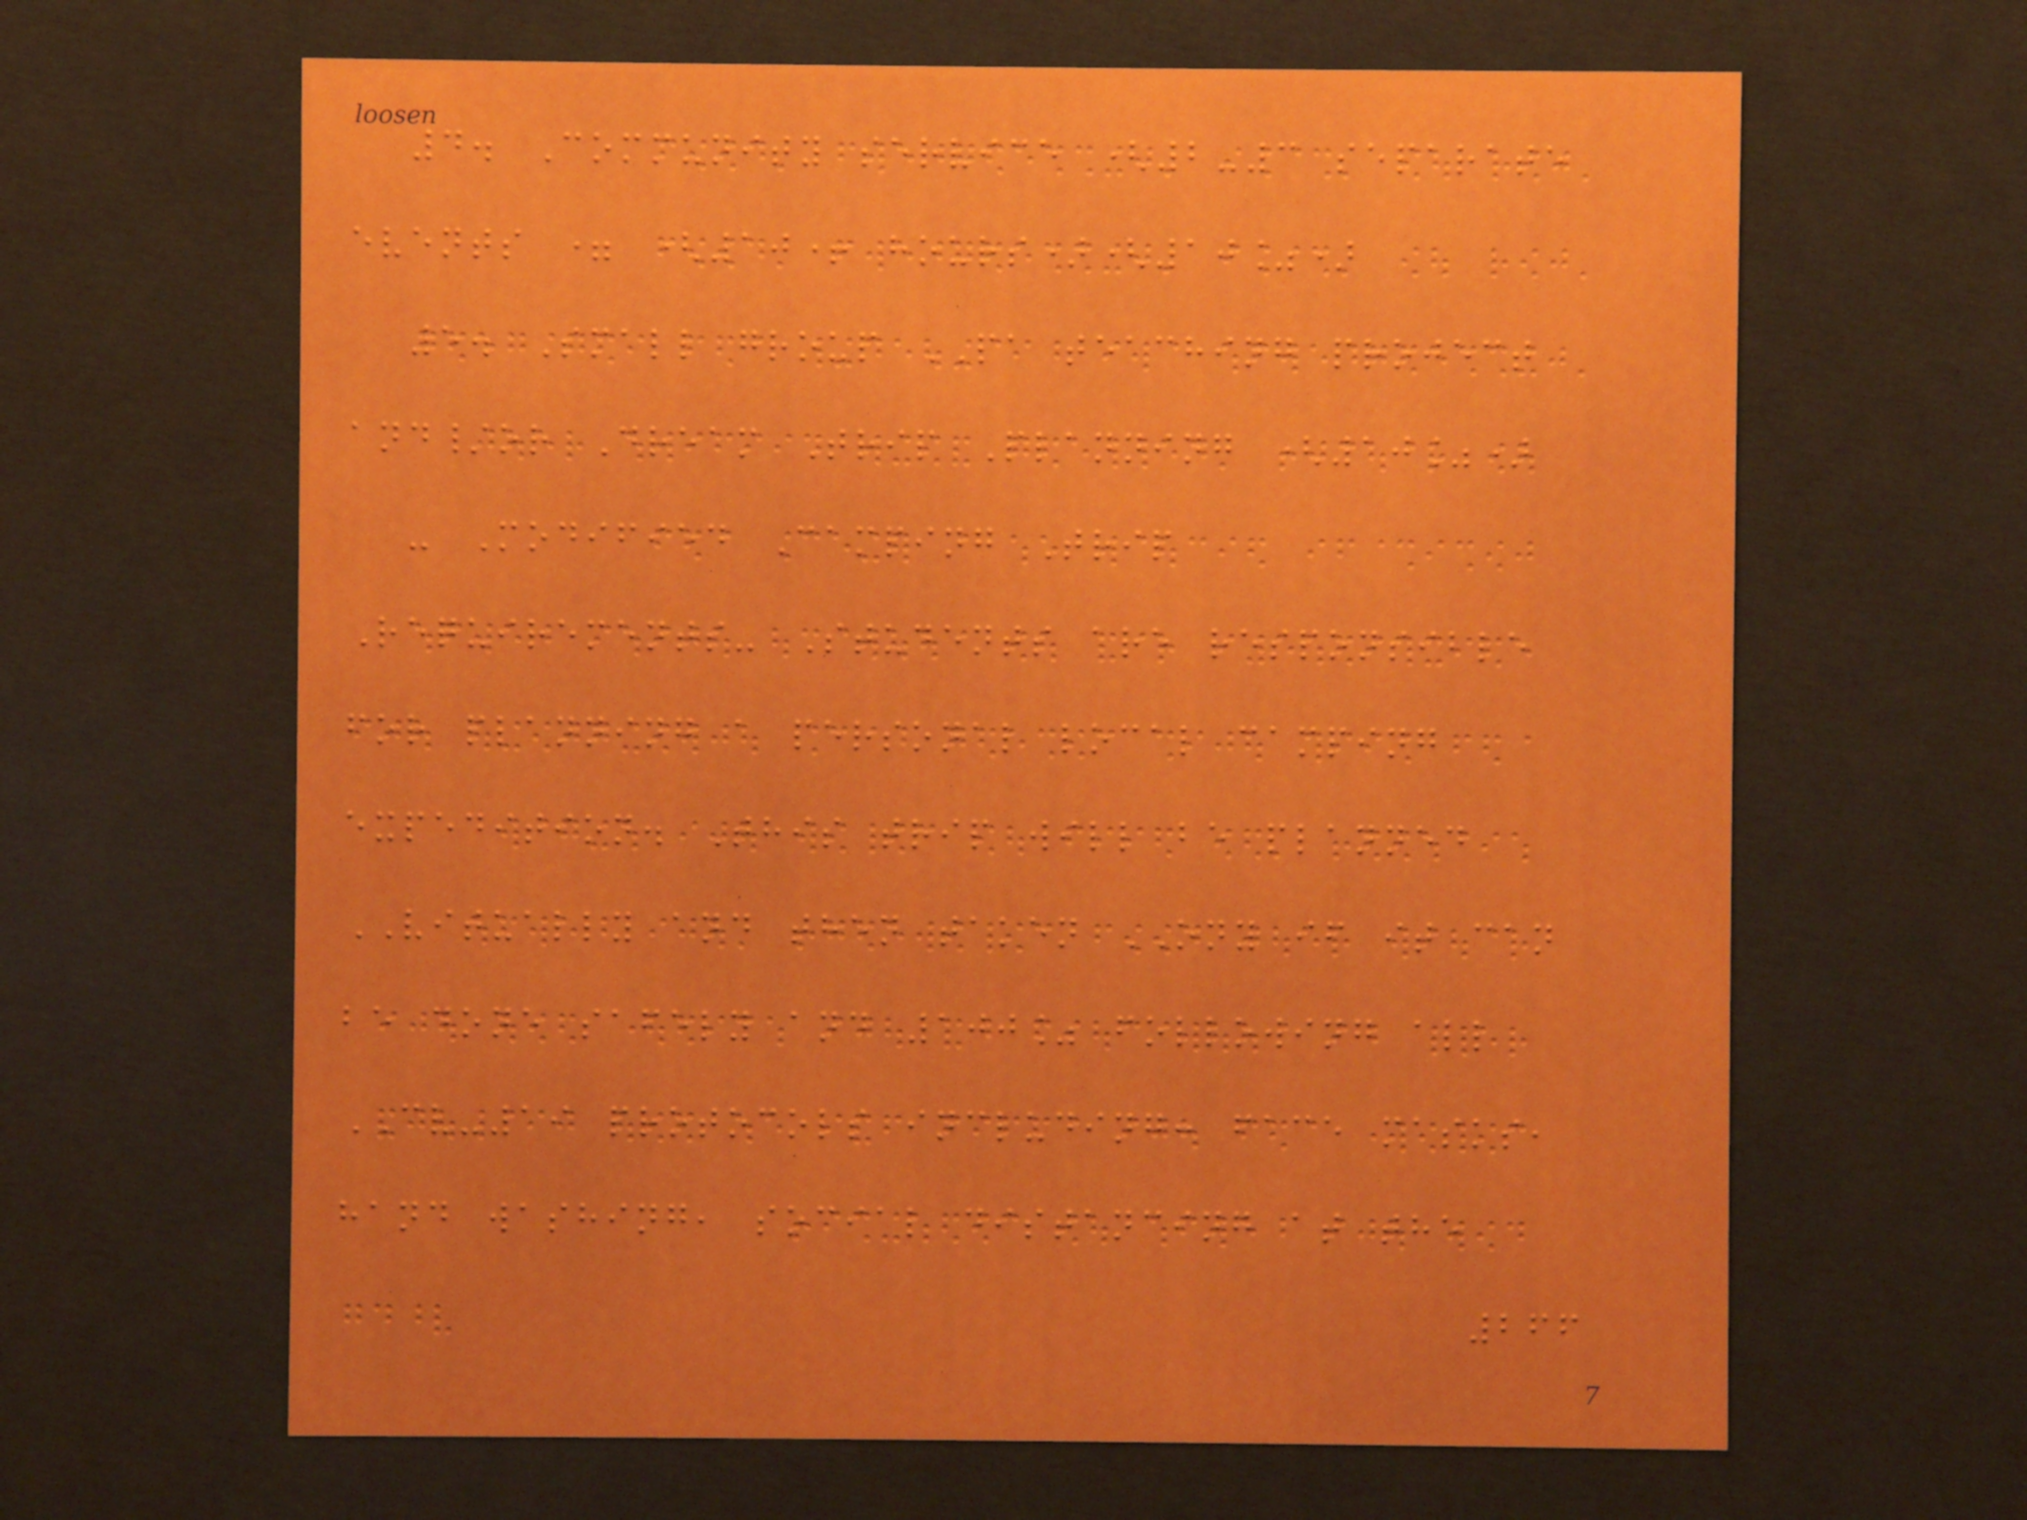4. Community service (2-3 separate
events = (10+ hours)(10%)
5. Small group PA teaching project
and/or Dream Trip Planning (10%)
- Modified Camping Trip
Requirements- Students are responsible
for planning a personal local camping
expedition. This trip will be planned
VITUALLY and then taken ONY if it can
be done safely and 100% following all
CV-19 protocols including: face masks,
hand washing, social distancing at the
266
